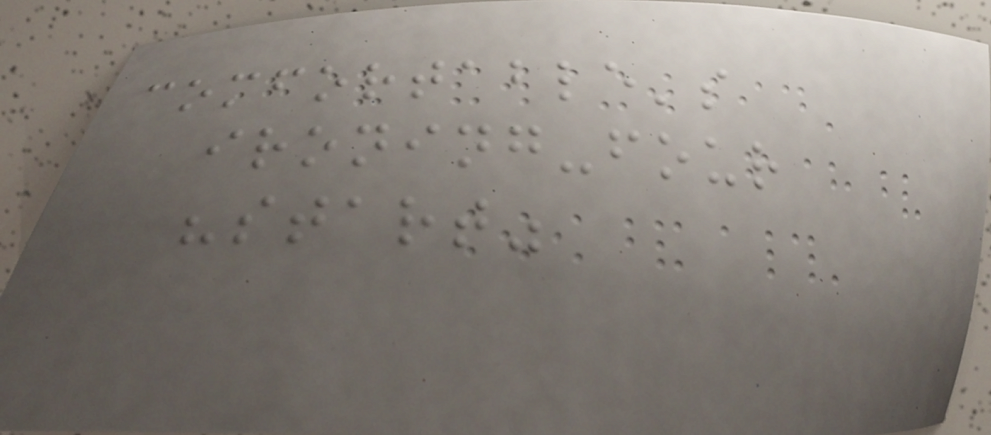comfortable's
ironing-four
"start"
